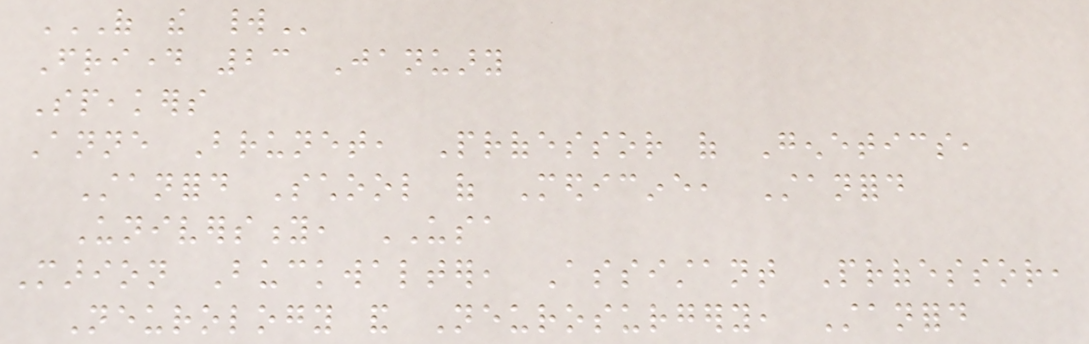OF THE WORLD
Friday 23 January
Speakers
Anne Brunet, Professor of Genetics,
Stanford School of Medicine, Stanford
University, USA
Marion Buckwalter, Assistant Professor,
Neurology and Neurosurgery, Stanford
